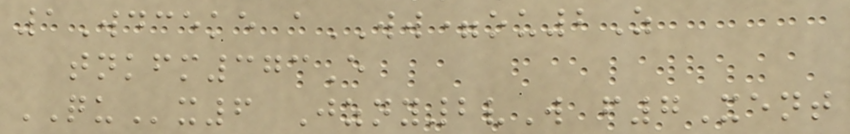1Wdceke aWW=ou2Z
tnkfm373E
QUx6 Jzny2vW f7Xent
